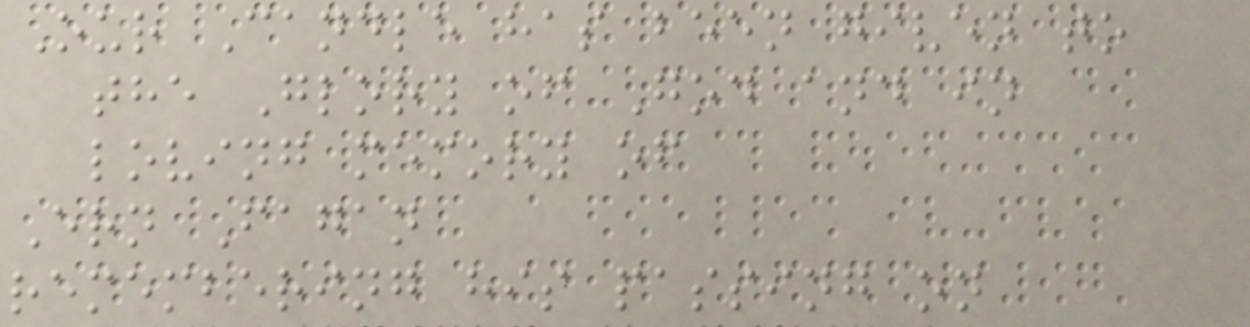Our Candle has been given to
the Glory of God and in
loving memory of
Ern Fagan
remembering his passing on
